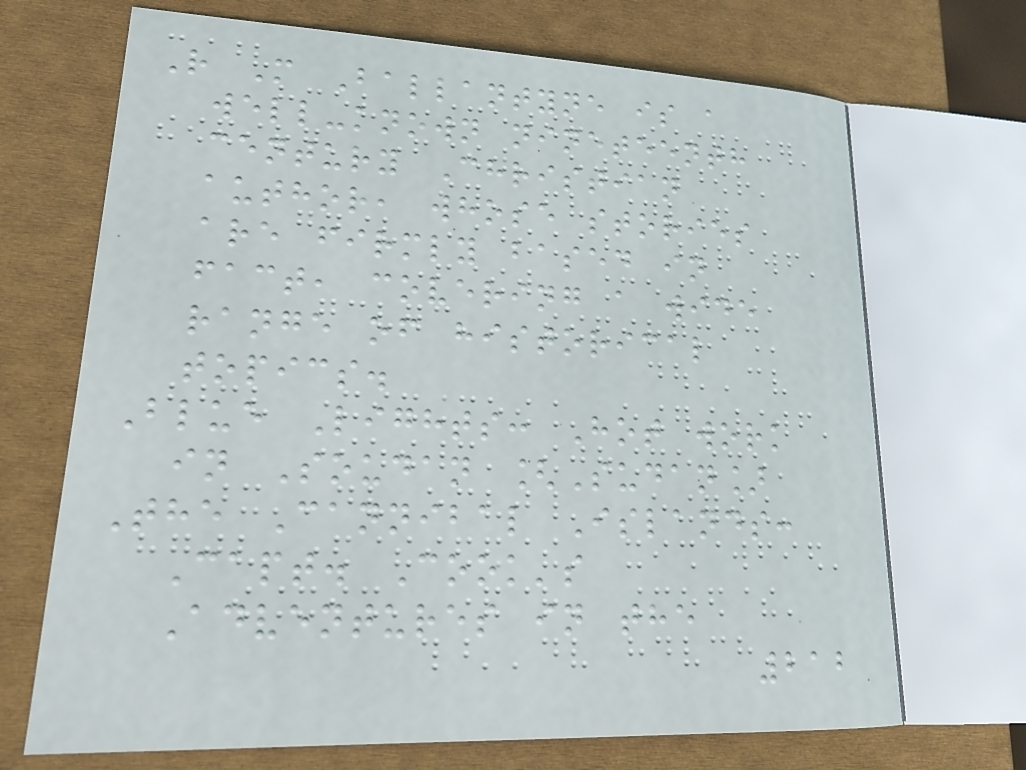R M Ballantyne is a
well-known nineteenth
century Christian
author, whose stories
are firmly based in
fact, covering a wide
range of historical
topics.
Blue Lights: Hot work
in Soudan [Sudan]
The Cannibal Islands:
Capt. Cook's
Adventures in the
212
